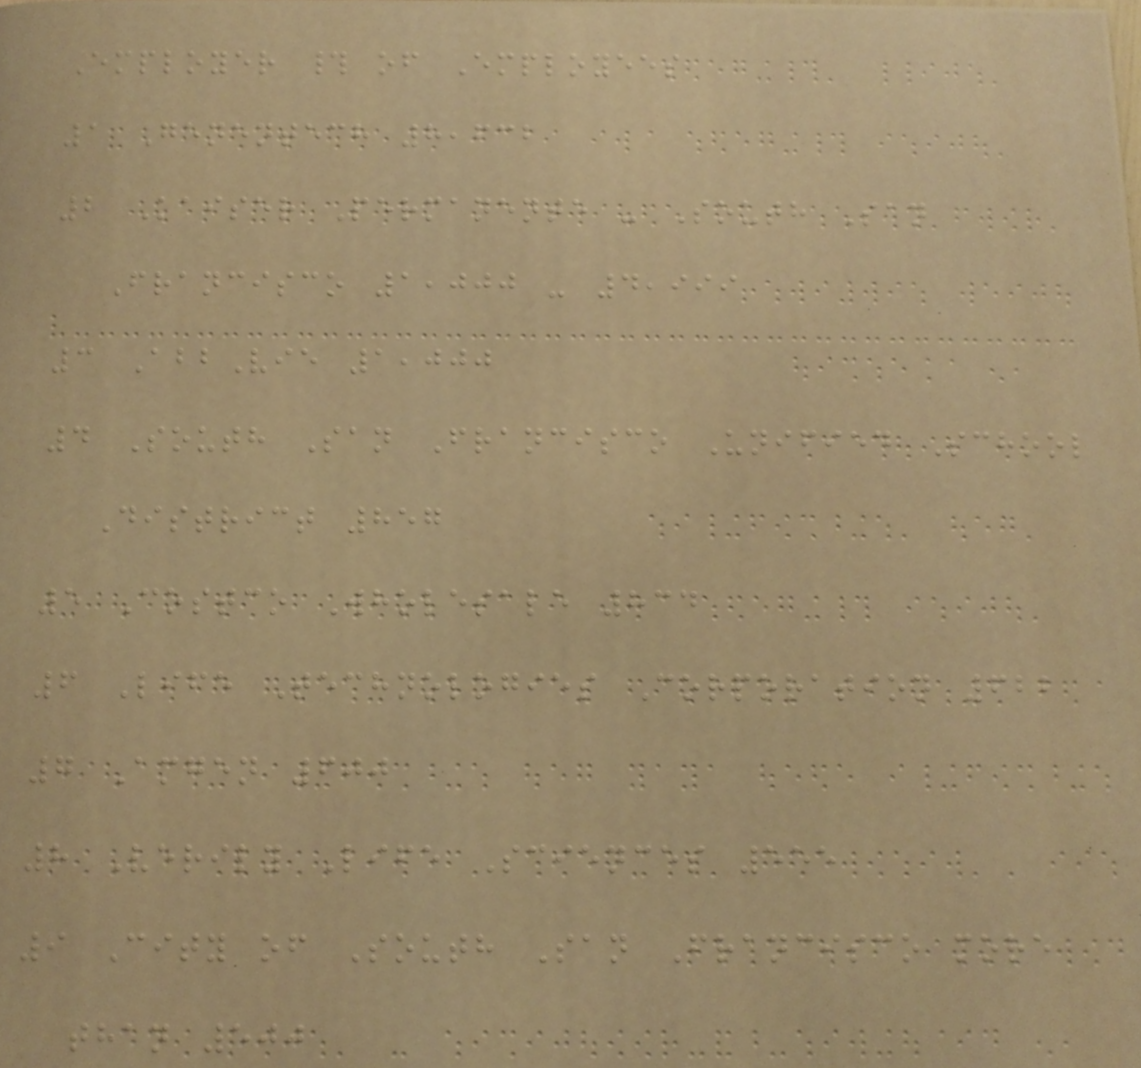Employer # of Employees
1 Genentech 8,632
2 Kaiser Permanente - South San
Francisco 1,000 - 4,999
3 AbbVie 1,000
4 South San Francisco Unified School
District 857
5 Costco Wholesale 834
6 Life Technologies Corporation 622
7 Amgen 600
8 Verily Life Sciences 555
9 City of South San Francisco more
than 500
